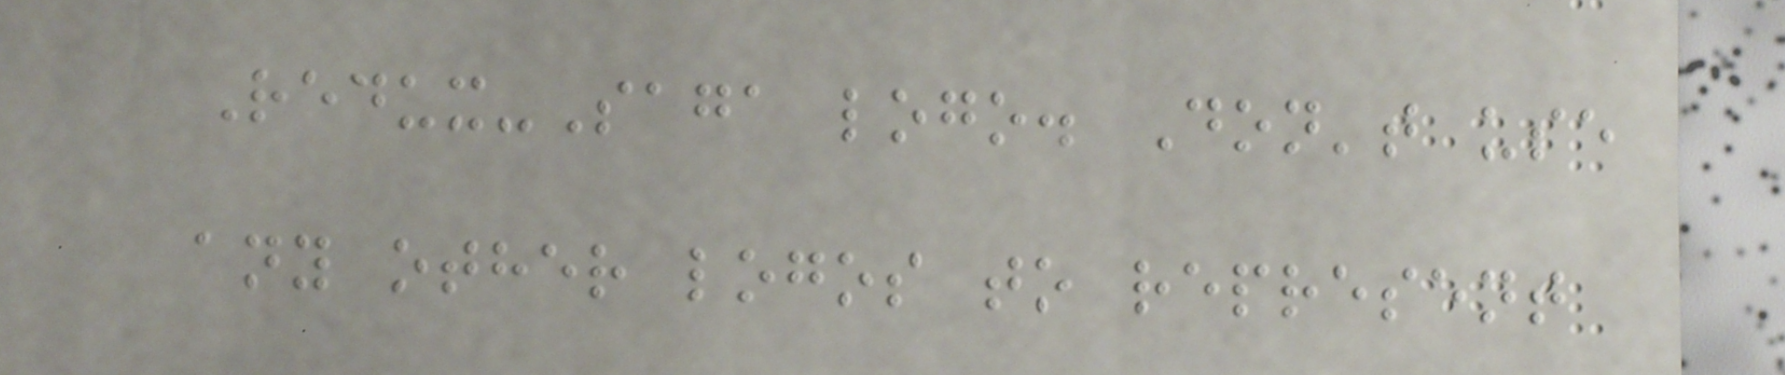Redux-Saga logo. Don't use
any other logos to represent
